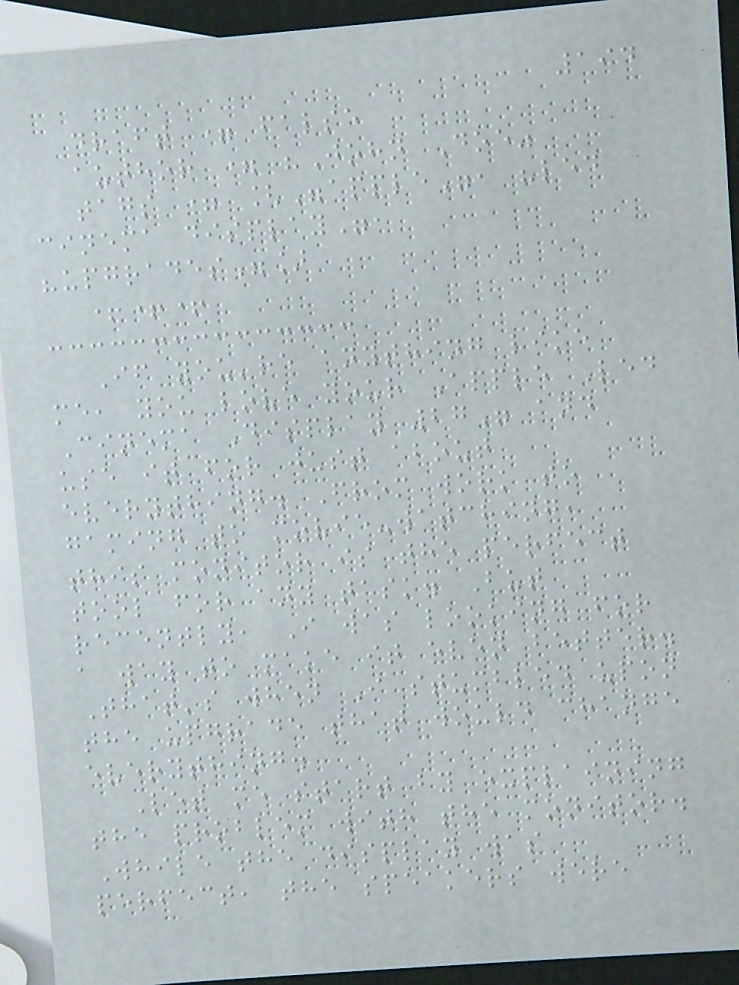194
draft = false
author = "John Doe"
tags = ["apple", "led
cinema display",
"upgrades"]
+++
If you're anything like
me, you love your Apple Led
Cinema Display 27" and
use it for just about
everything. From work to
gaming to movie-watching,
this monitor is the perfect
tool for any task. But
recently, I was looking for
a way to make it even better.
That's when I stumbled upon
the upgrade that would change
everything.
Let me start by explaining
the problem with the monitor.
While the display was
perfect, the speakers were
